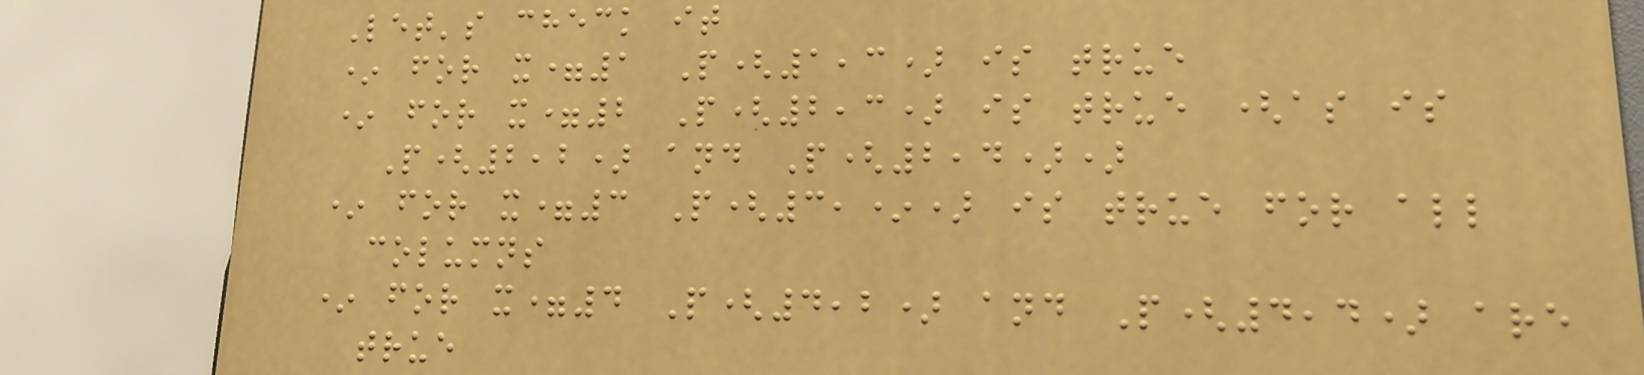Let's check it
* for x=1 P(1,3) is true
* for x=2 P(2,3) is true (as is
P(2,2) and P(2,4))
* for x=3 P(3,*) is true for all
columns
* for x=4 P(4,2) and P(4,4) are
true
